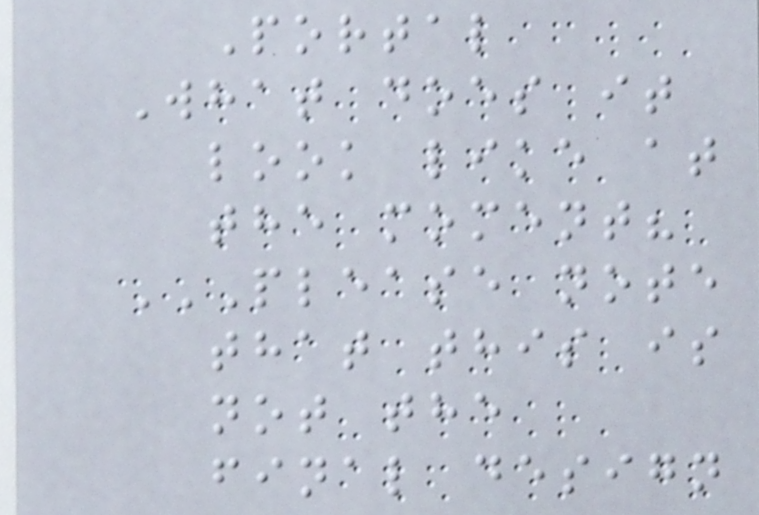Portal
What does it
look like at
the moment?
PLEASE NOTE
THAT THIS IS
NOT THE
FINAL DESIGN
